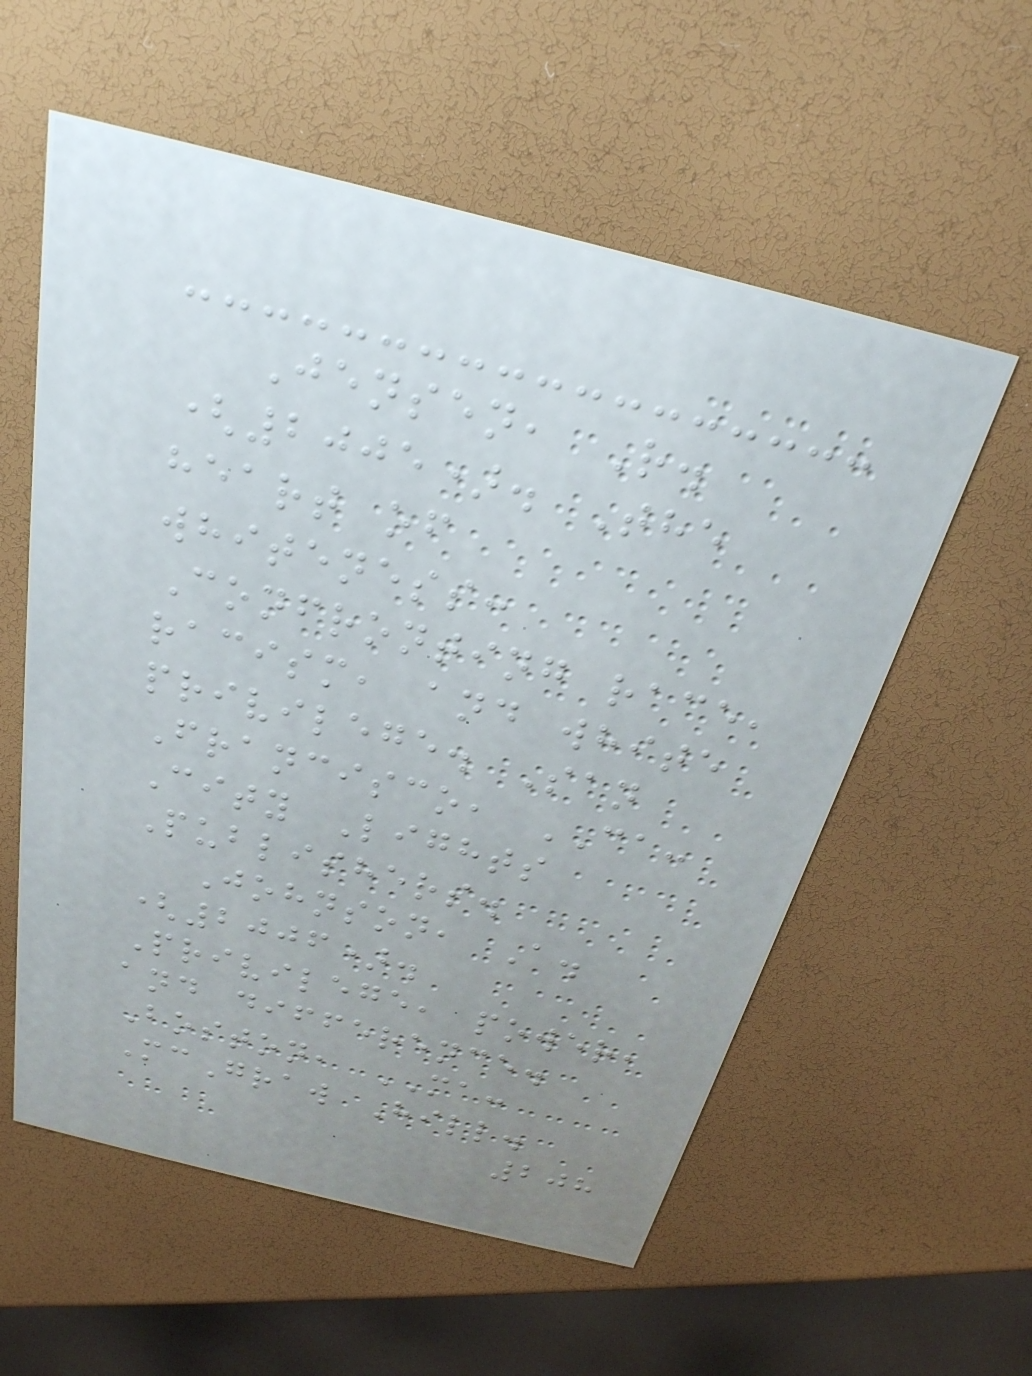Jensen, R.
(2005). The
heart of
whiteness:
Confronting race,
racism, and white
privilege. San
Francisco, CA:
City Lights
Publishers.
Johnson, A.
(2006).
Privilege, power,
and difference.
Boston, MA:
McGraw Hill.
208
